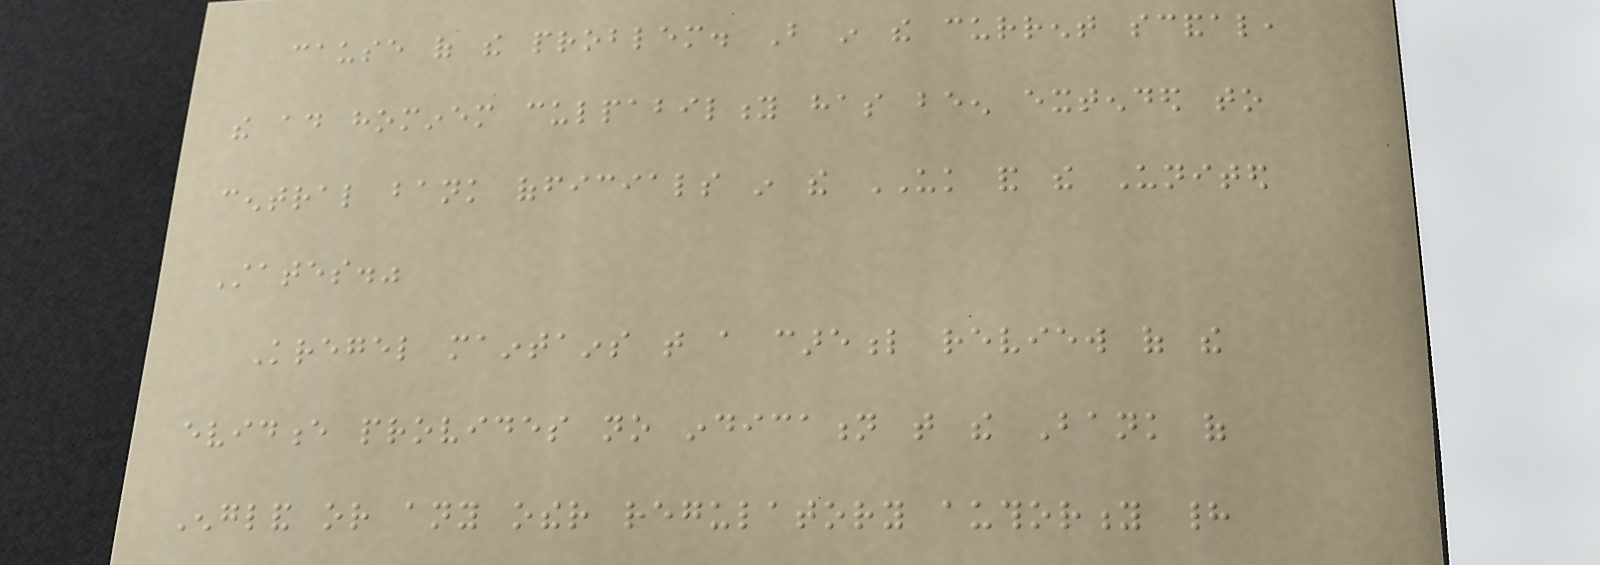cause of the problem. But in the current scandal,
the ad hominem culpability has been extended to
central bank officials in the UK and the United
States."
Kregel maintains that a careful review of the
evidence provides no indication that the Bank of
England or any other regulatory authority had
